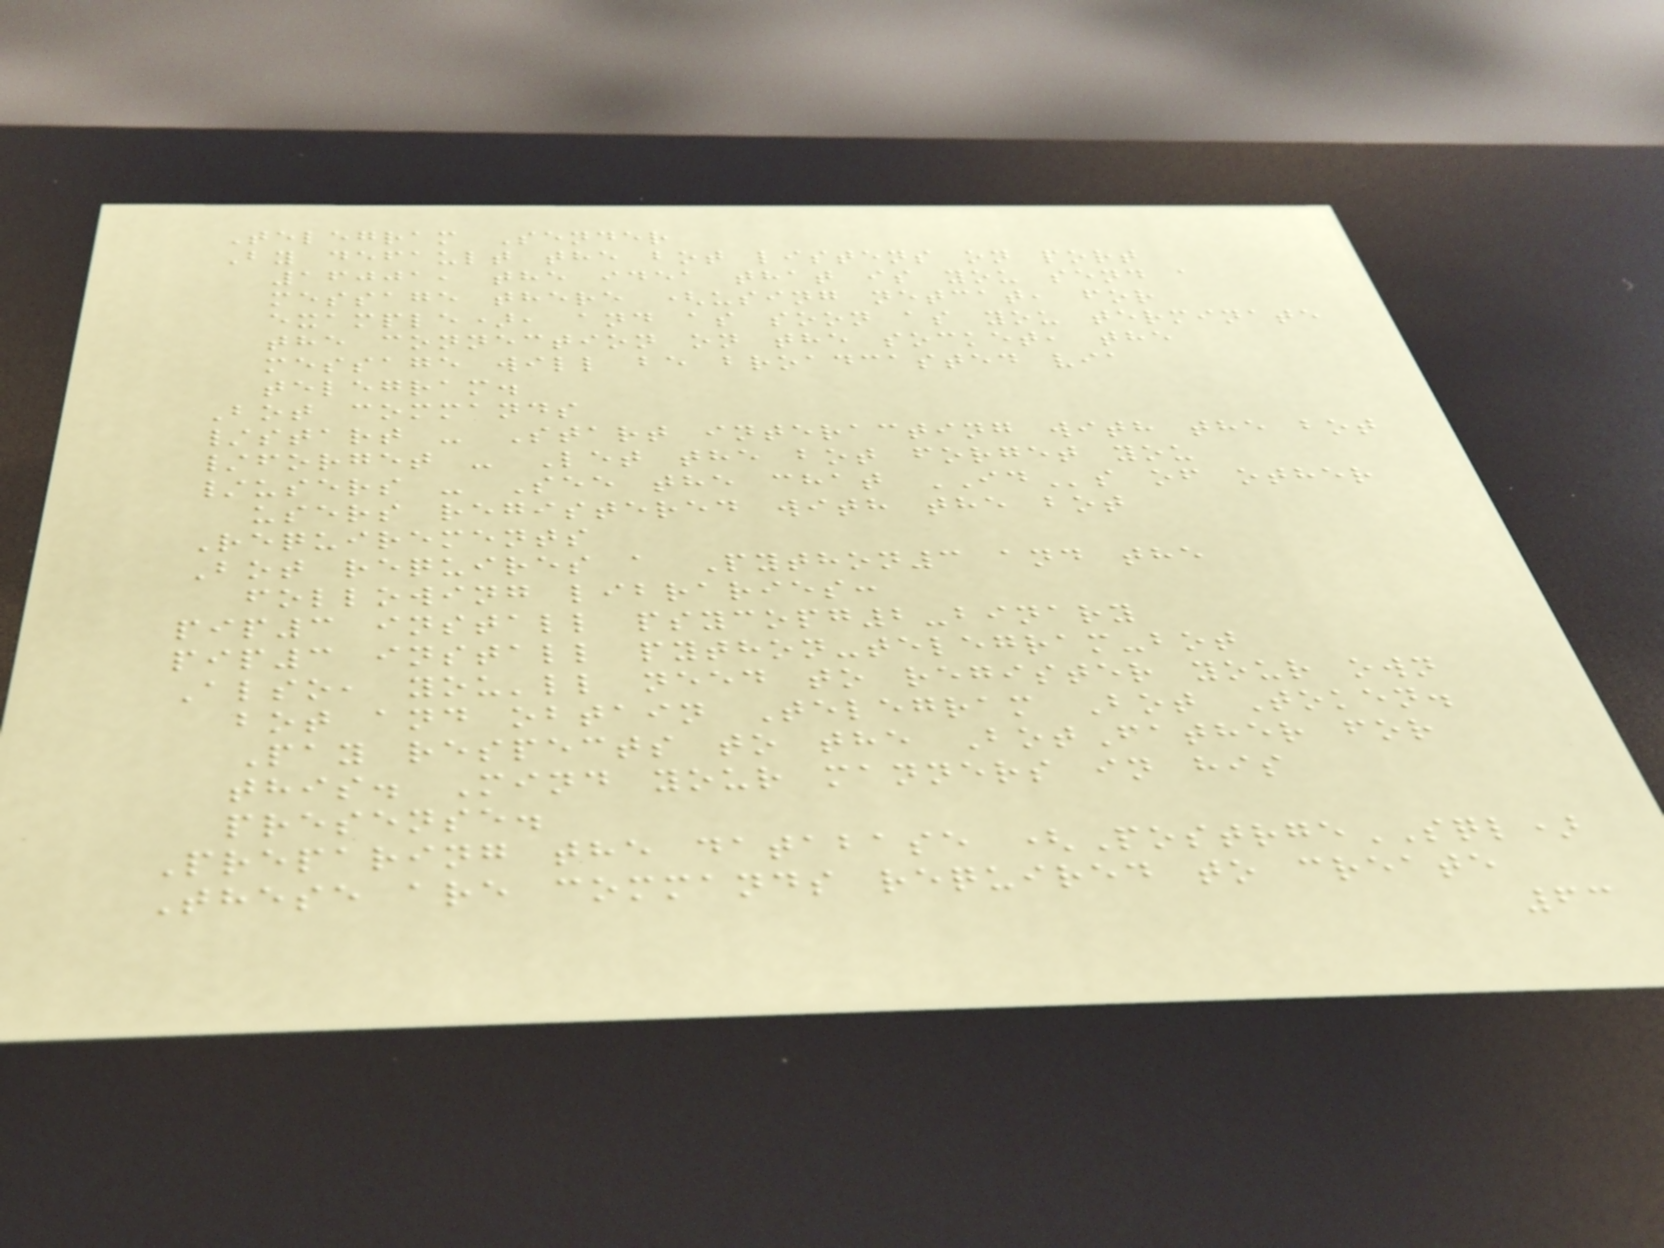Telegram Sender
By default the bot listens on port
16001, the idea that is you send a
message there (using netcat, for
example), and as soon as you terminate
the connection on the socket, the
message will be broadcasted via
telegram.
Bot commands
/start - Start interacting with the bot
/forget - Let the bot forget you
/users - See the chat IDs of other
users registered with the bot
Requirements
Bot requires a Python3 and the
following libraries:
pip3 install psycopg2-binary
pip3 install python-telegram-bot
Also, you'll need to register your own
bot and obtain Telegram Bot Token.
Pay respects to the BotFather for
this. Mind your manners in his
presense.
Preparing the database (PostrgeSQL)
These are commands required to create
63
